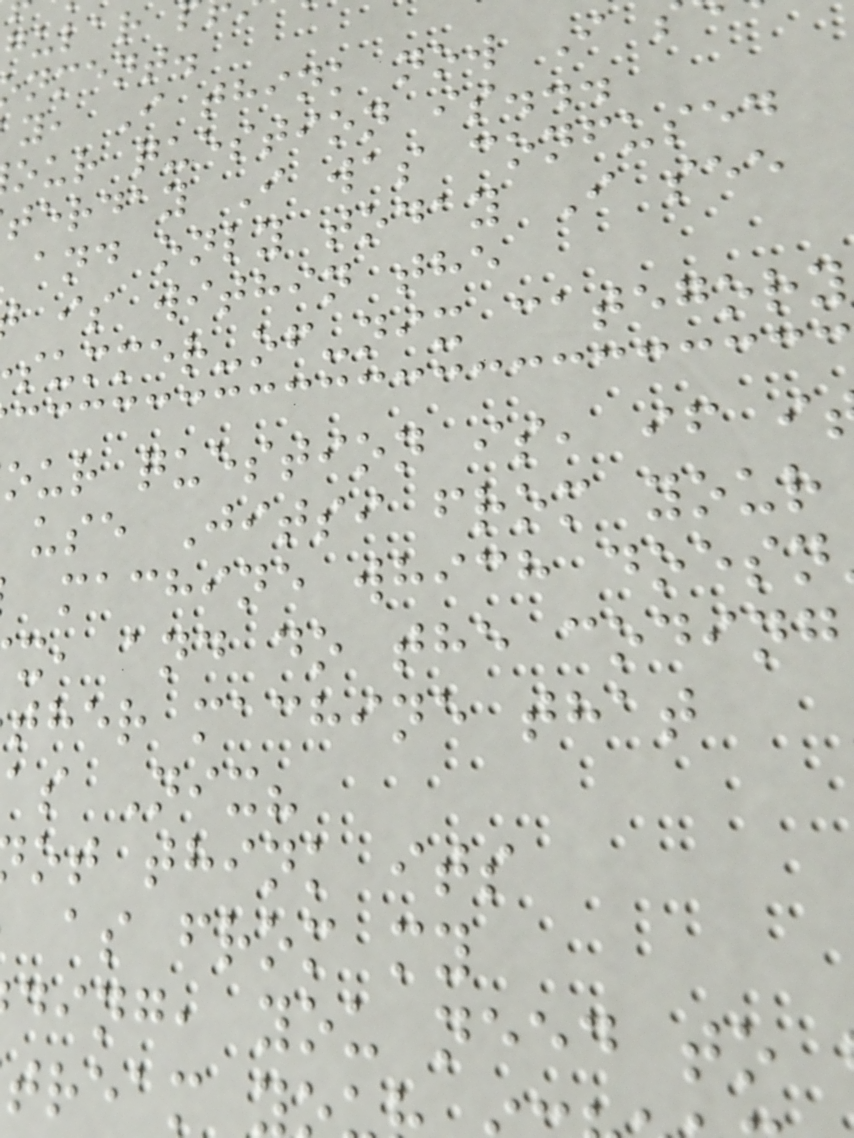nment.
y, I think now I
our question is...
terday I was confused
and only today I see
is within the
summer-of-nix category
our question is, if i
use Jitsi from your
machine which doesn
x, and do the coding
ther machine that
as Nix?
ot think its
as from my
ding, you need to
tream y
